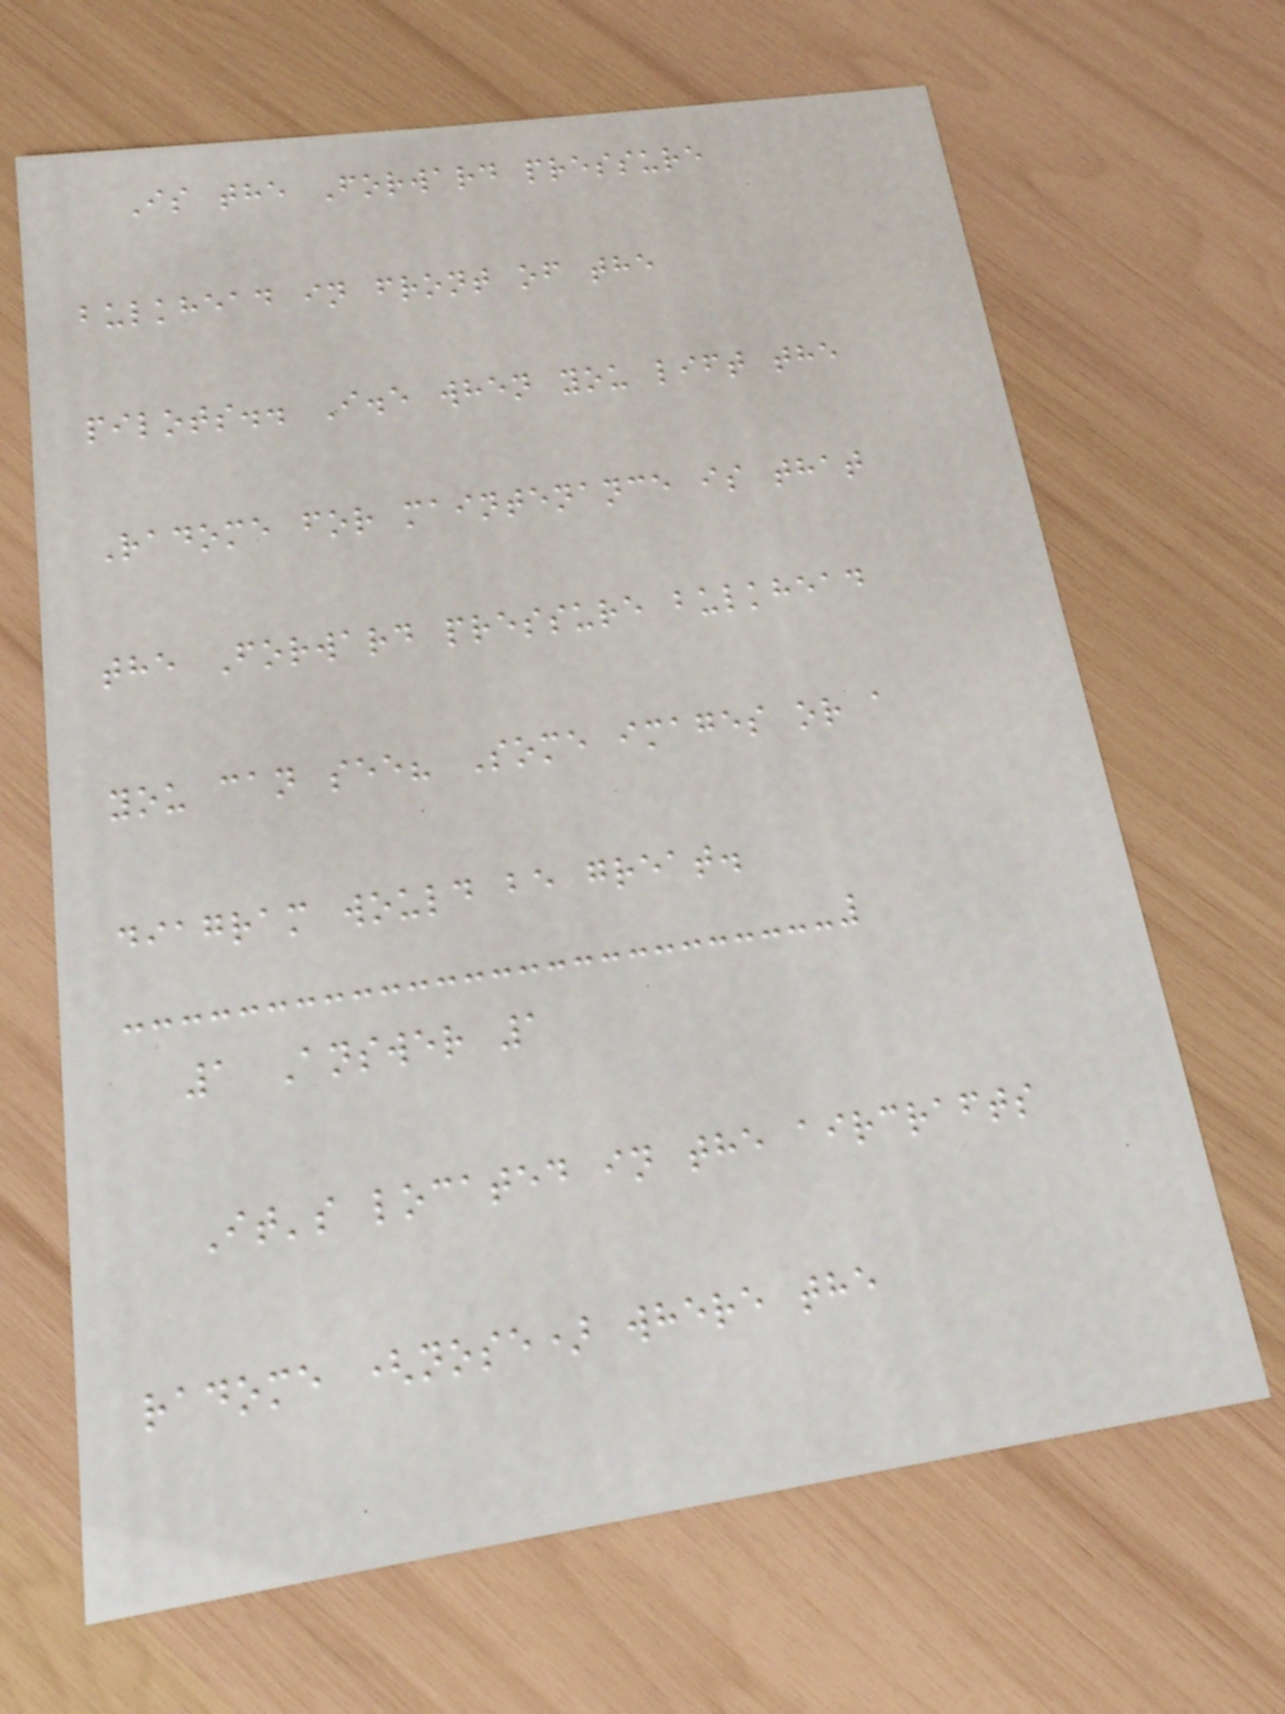Is the Forward pressure
bulkhead in front of the
pilots.. I.e when you lift the
Radome for maintenance is that
the Forward pressure bulkhead
you can see? Some images or a
diagram would be great.
1 Answer 1
It's located in the aircrafts
radome (nose) where the
